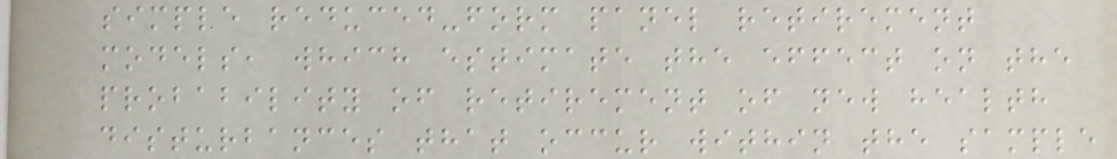simple reduced-form panel retirement
models, which estimate the effect on the
probability of retirement of new health
disturbances that occur within the sample
